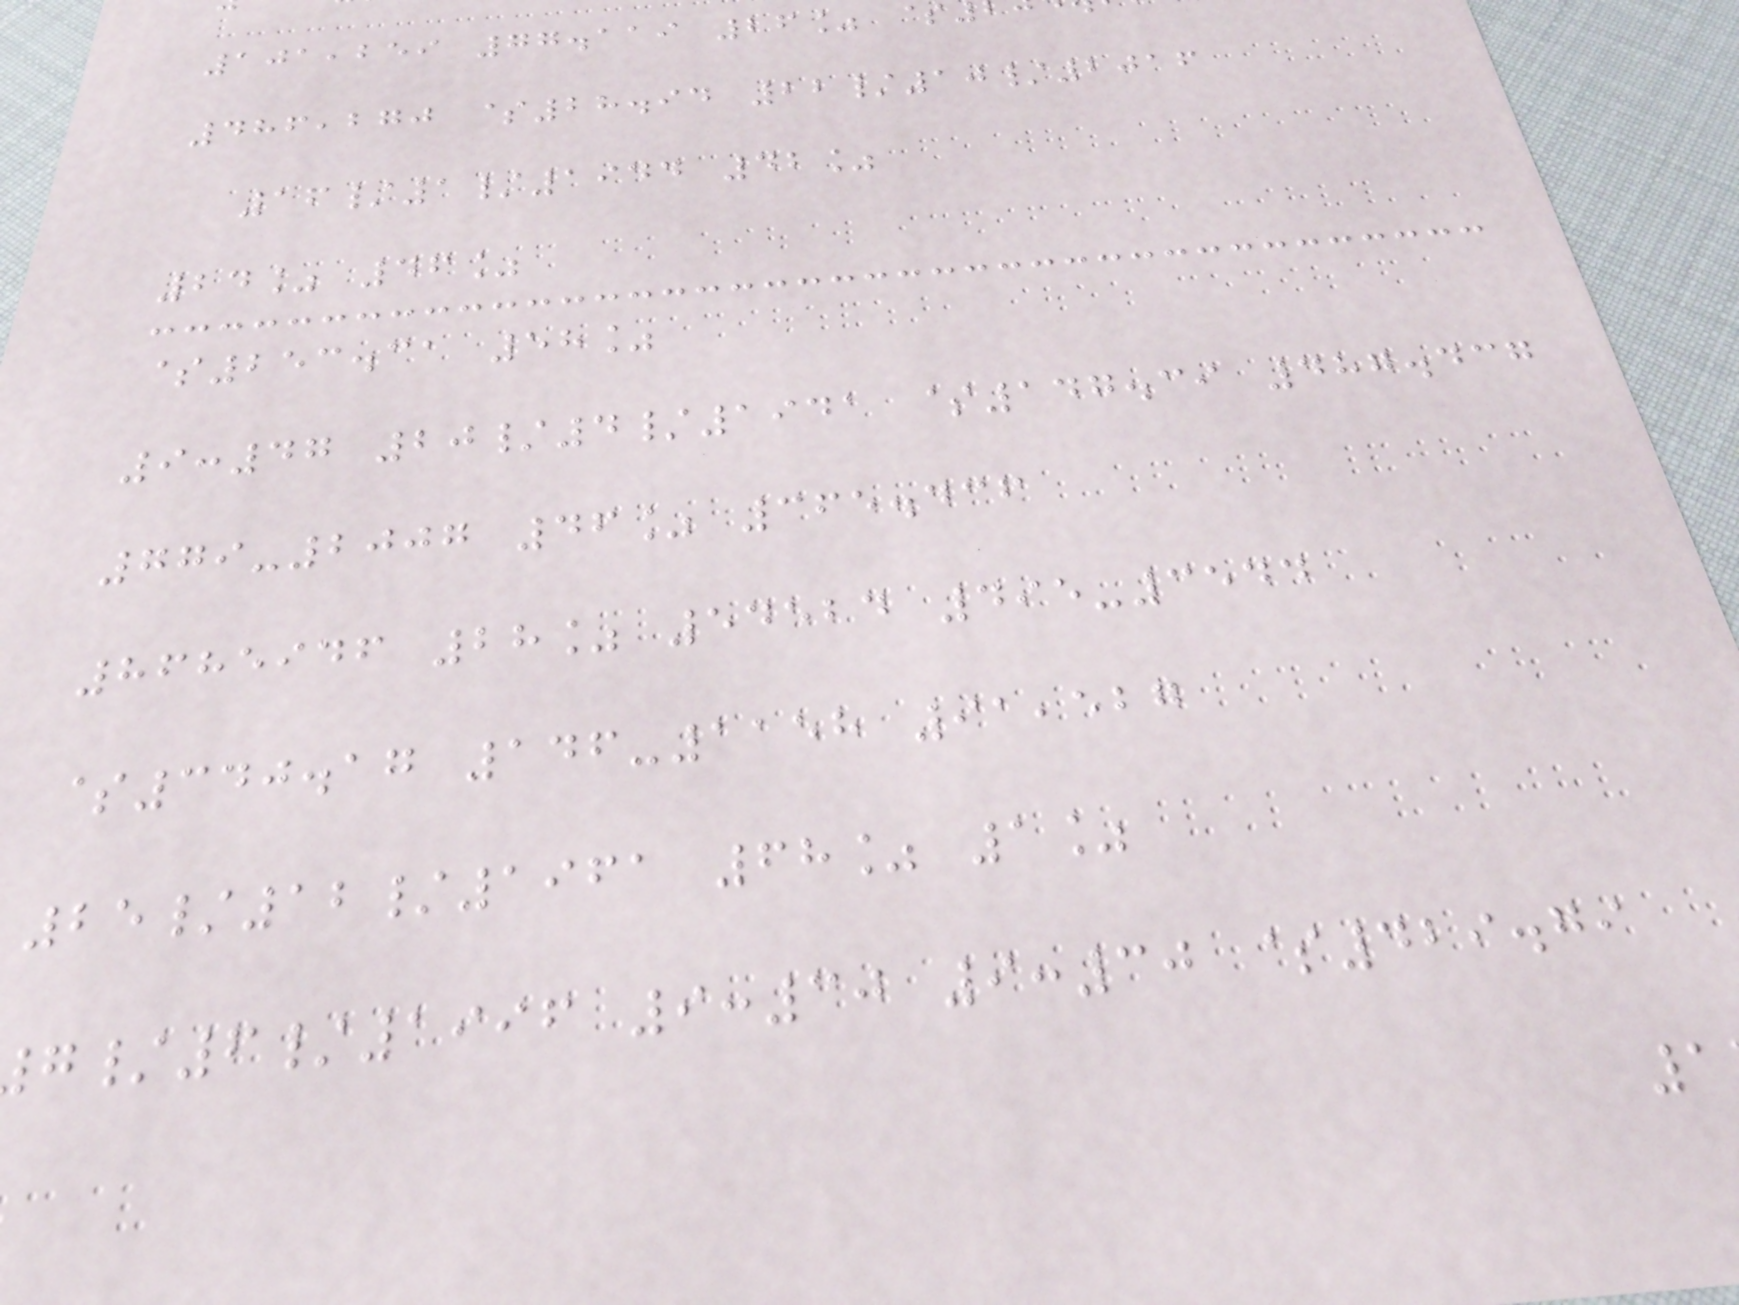101,259 77.119 26% $
486,270 $28.94 22/10/2016
16/1/1944 42%
24% 46%
$253.31 58%
9:47 20/4/1941 $147.39 487.437
779-2007 46% 365.436
8685946 28% 54524 495-3544
$340.17 146-1158 91,527
25/12/1961 68% 1%
/6/1996 9:30 9:30 $429.79
